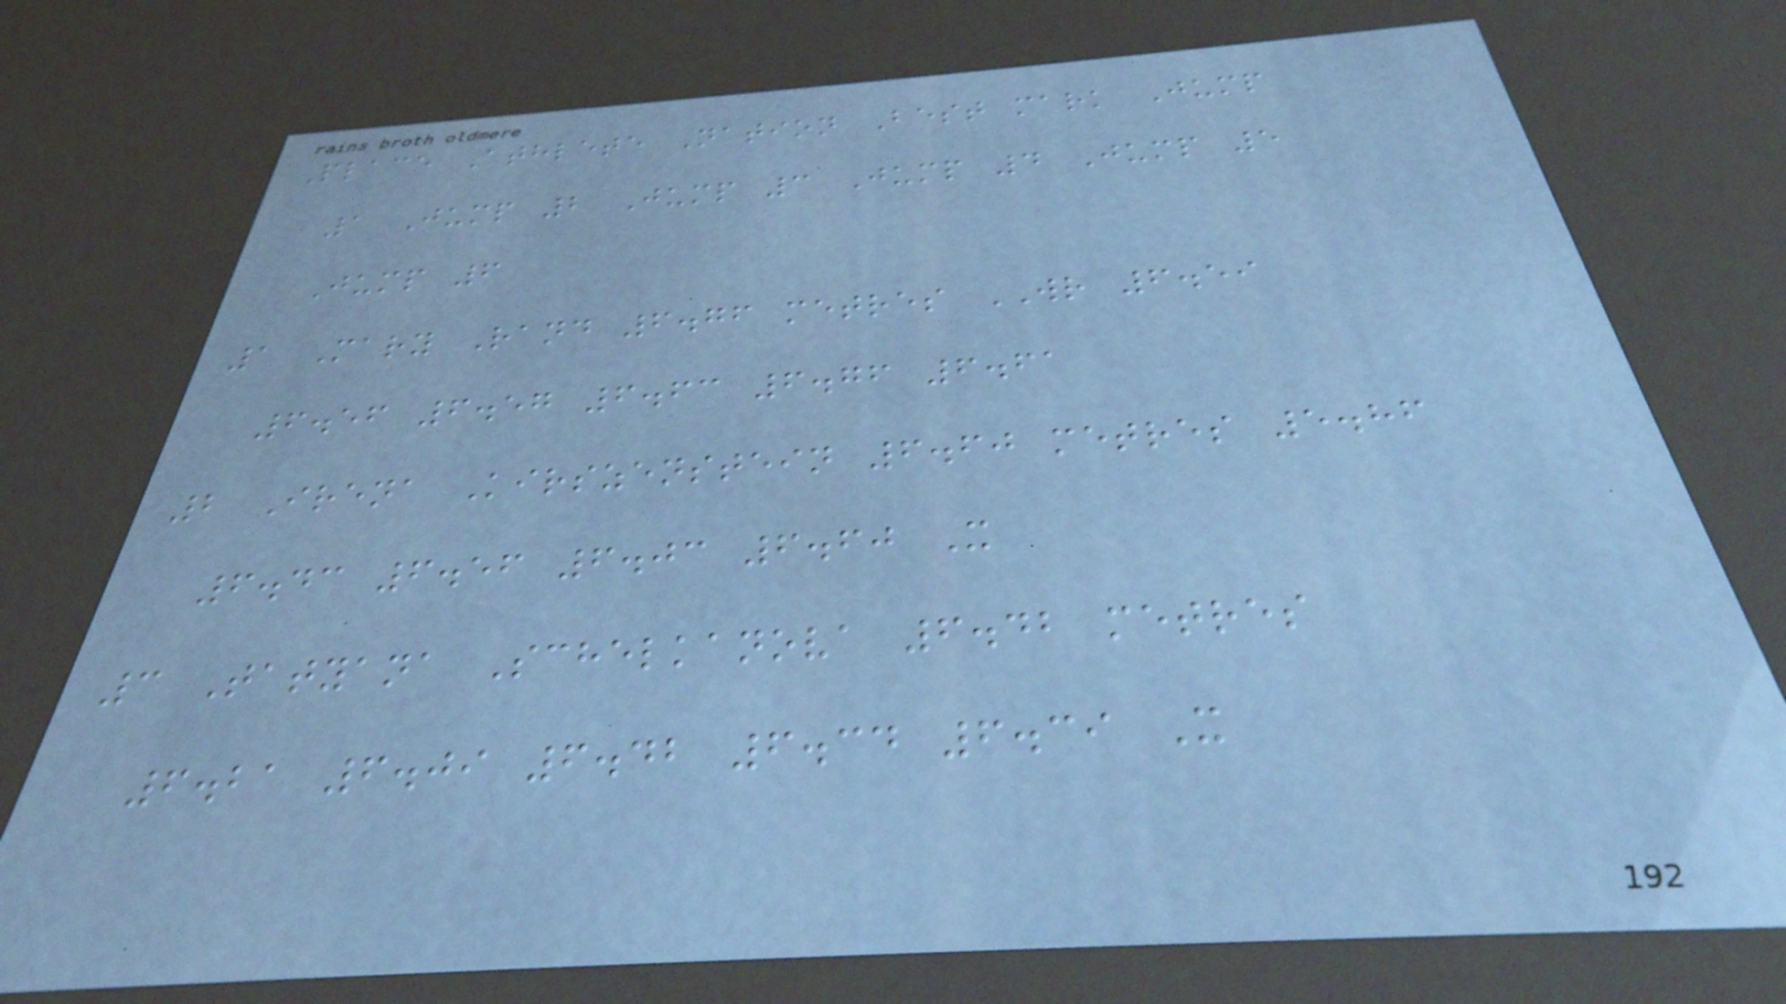Place Athlete Nation Best mark Jump
1 Jump 2 Jump 3 Jump 4 Jump 5
Jump 6
1 Mary Rand 6.76 metres WR 6.59
6.56 6.57 6.63 6.76 6.61
2 Irena Kirszenstein 6.60 metres 5.86
6.43 6.56 6.03 6.60 X
3 Tatyana Schelkanova 6.42 metres
6.21 6.09 6.42 6.34 6.39 X
